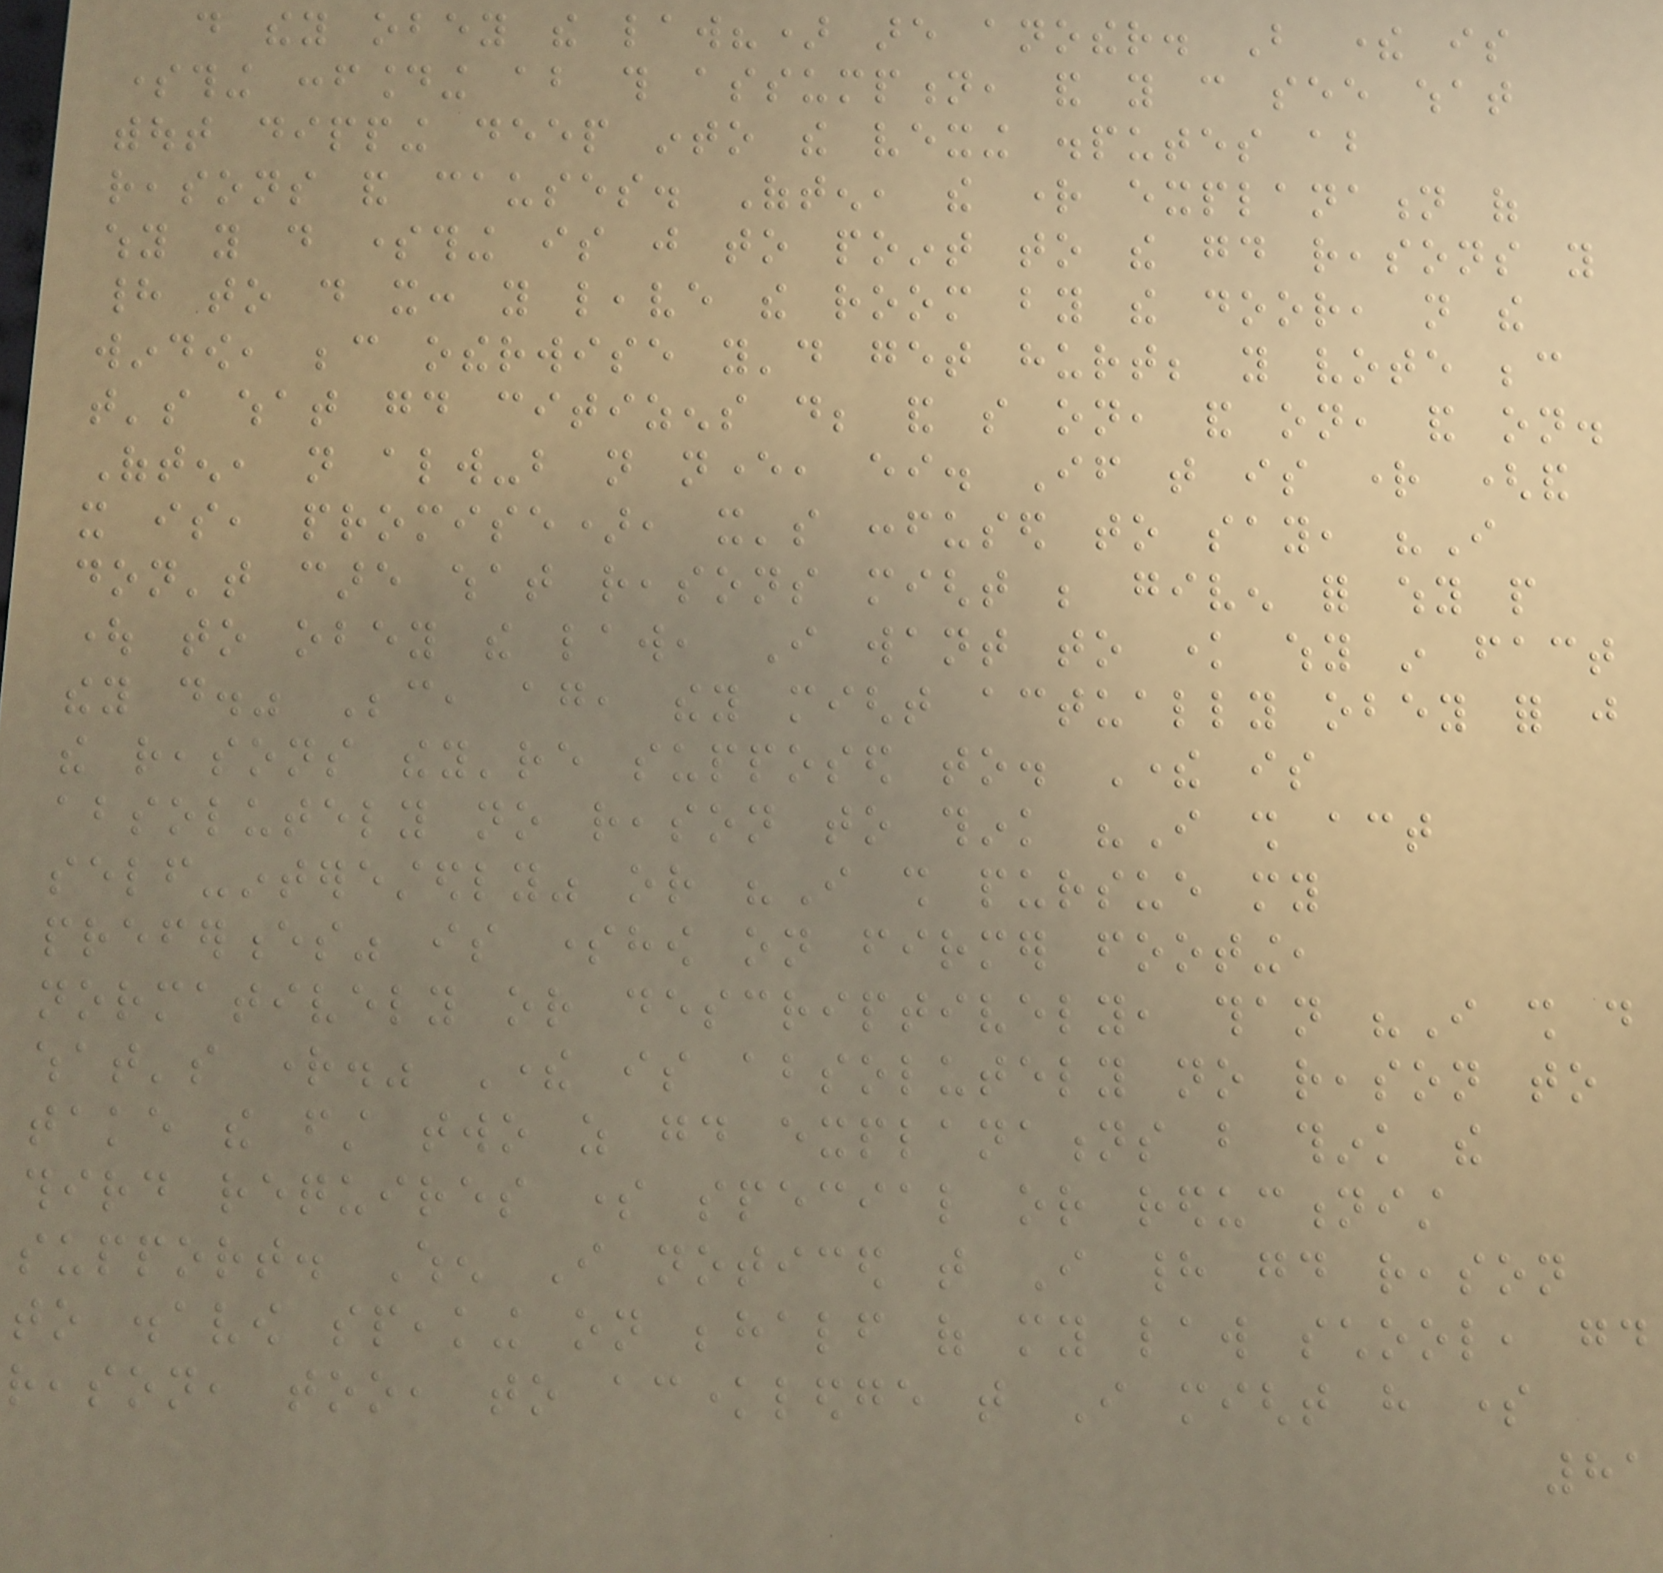do they obey the law?) are another. But there is
something confounding about this assumption, and you can see what
without dipping deep into the vexing disputes about
reasons and causes. Often, the right explanation of
why you do something is just to point to the good reasons you
had to do it: you leave the room by the door, not the
window, because otherwise you'd get hurt; you vote because
that's what good citizens do; and so on, and on, and on.
Often, not always-but not never, either. If that is right (and
it is, promise), it's confused to say, "I
don't care what reasons might be given for why people
ought to obey the law, I want to know why in fact
they do." Because, again, they might actually obey for just
the reasons they're supposed to. There is
absolutely no reason to think "I shall act
self-interestedly" or "I shall pursue my
preferences" is somehow on firmer footing,
normatively or descriptively, than "I shall do
what's right." There is absolutely no reason to
take the first two as good explanations but think the
third requires some special or reductionist
support. When I noticed that I had good reason
to disavow speaking on behalf of my law school, good
reason, too, to acknowledge that I might have some
81
